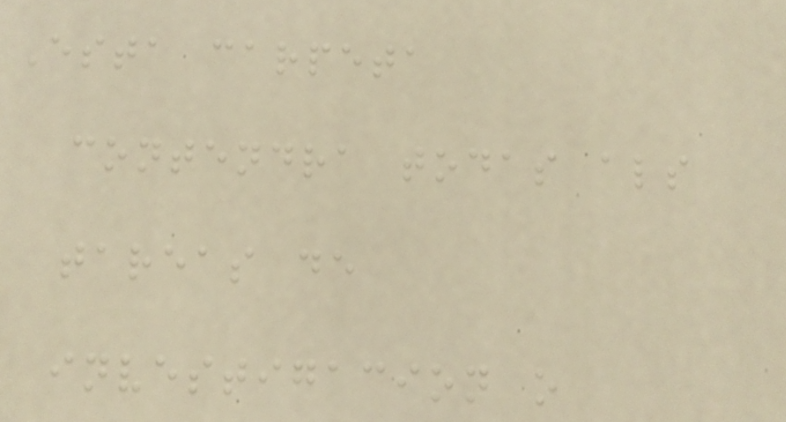Esta carpeta
contendra todas als
tareas de
investigacion o
